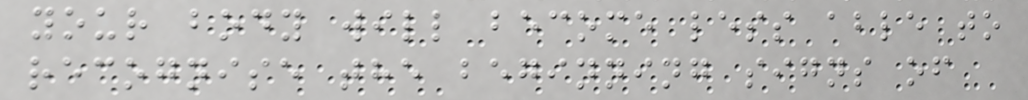your body will become less able to
recognise the beginning signs of
